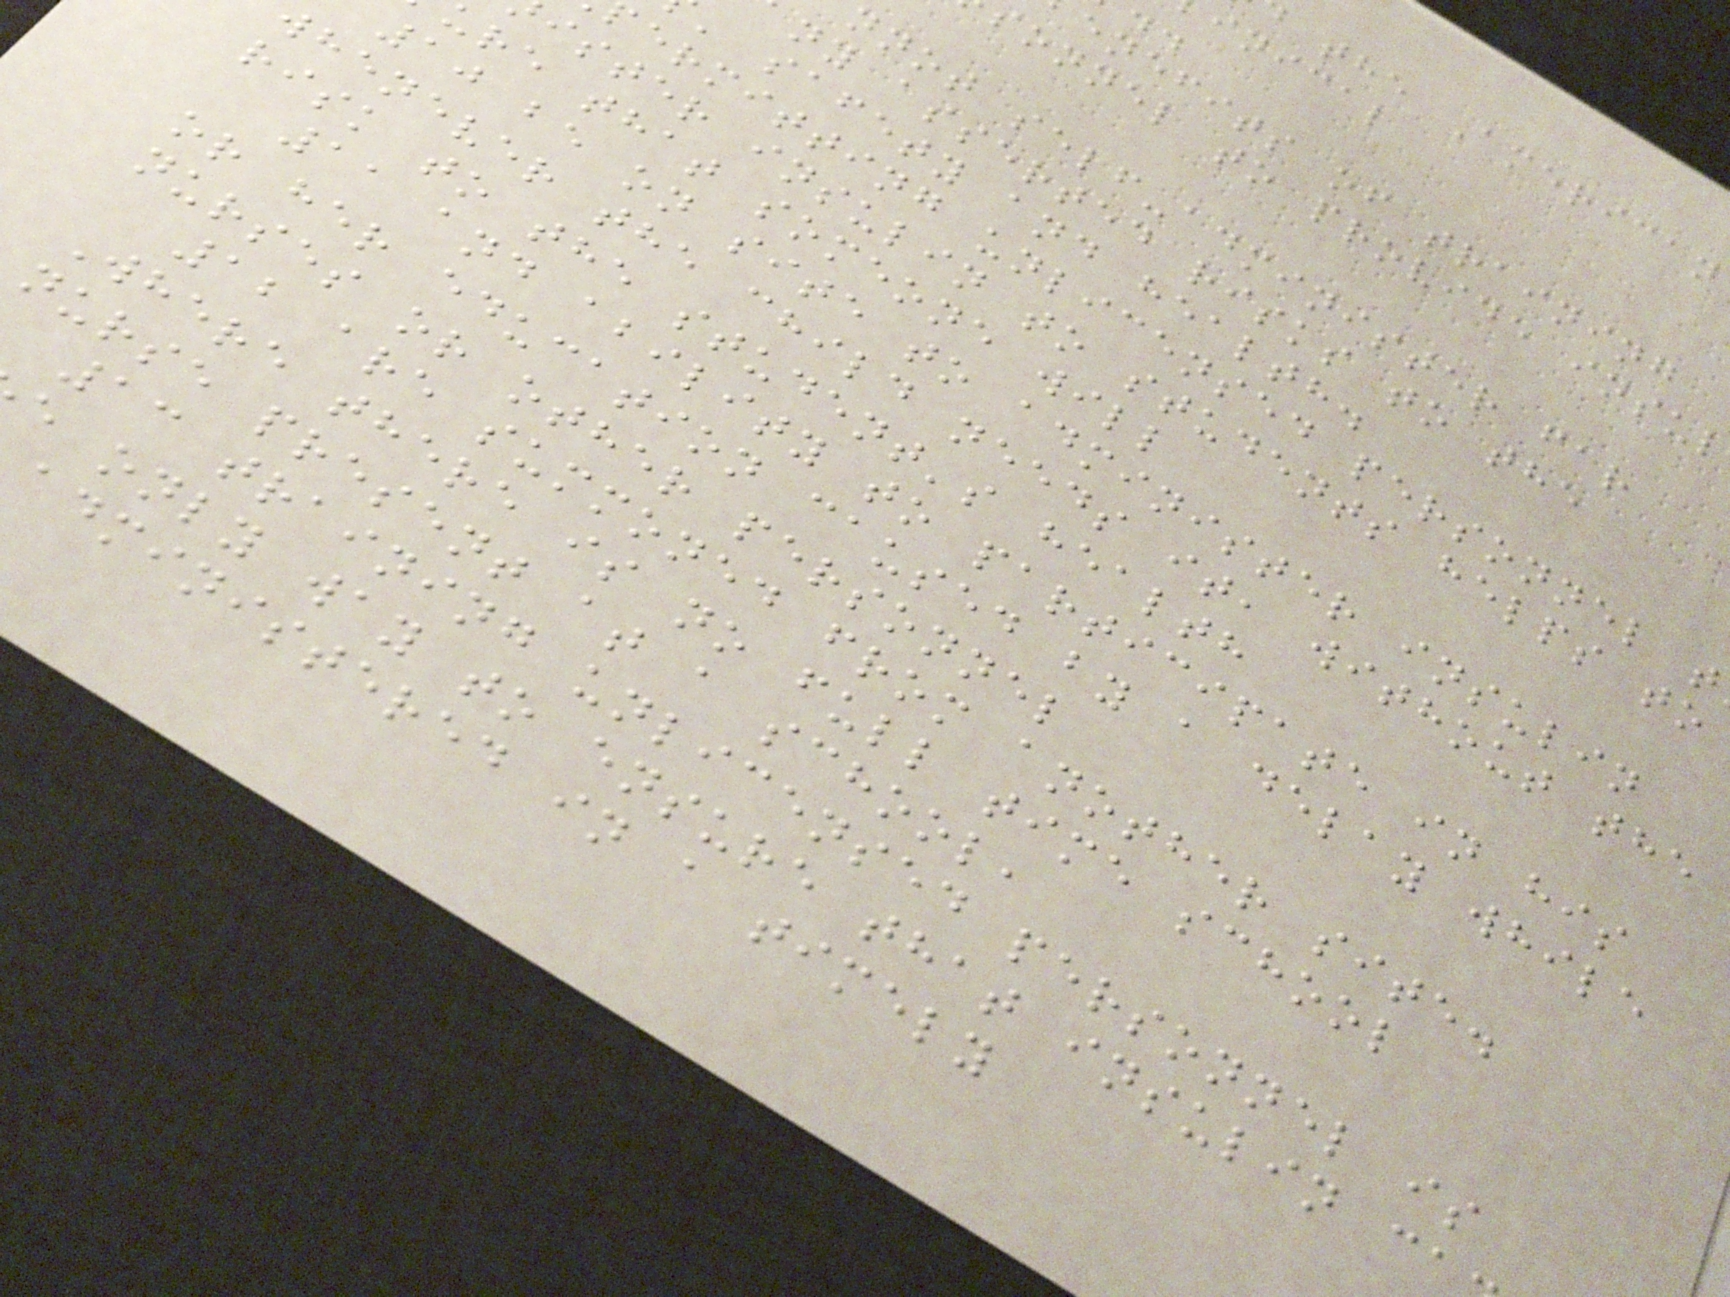the American
enefits of training
sonnel to provide insul
nnot self-administer far
ny asserted risks to the
' safety and health.
ermitting unlicensed personnel t
ister insulin to students helps to
ure that someone will
10 be on site to administer insulin
whenever the child needs it, without the
risk to the student's health
11 and ability to participate in his
or her education caused by a delay while
nurses or other personnel
12 are summoned from another site.
Where there is no full time school
nurse present at a school,
13 training unlicensed personnel is
e only way to ensure that insulin ca
administered in a timely
